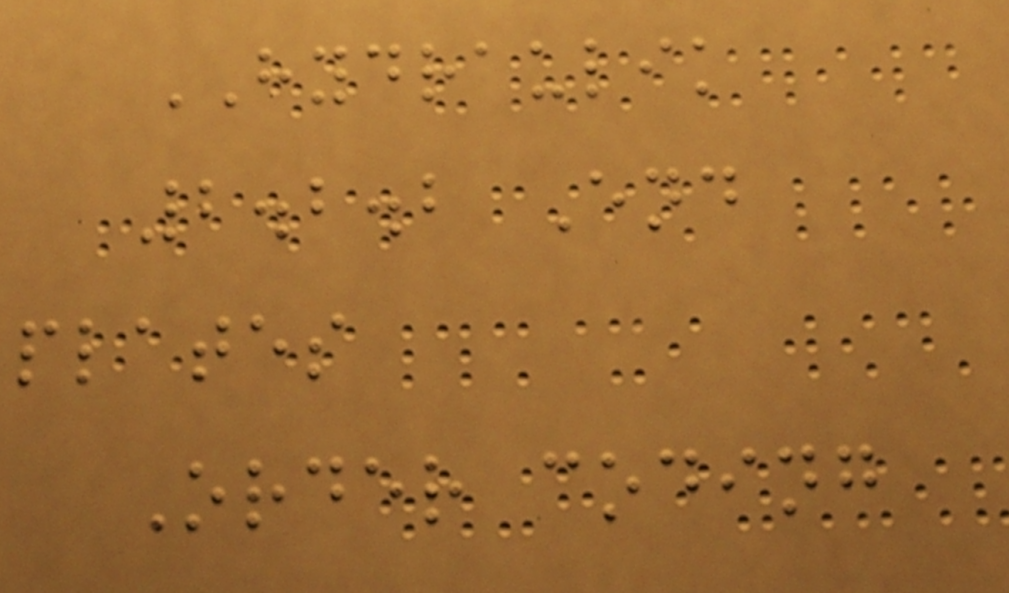HYDRAULIK
2.2.2 End
plates
Order coding
